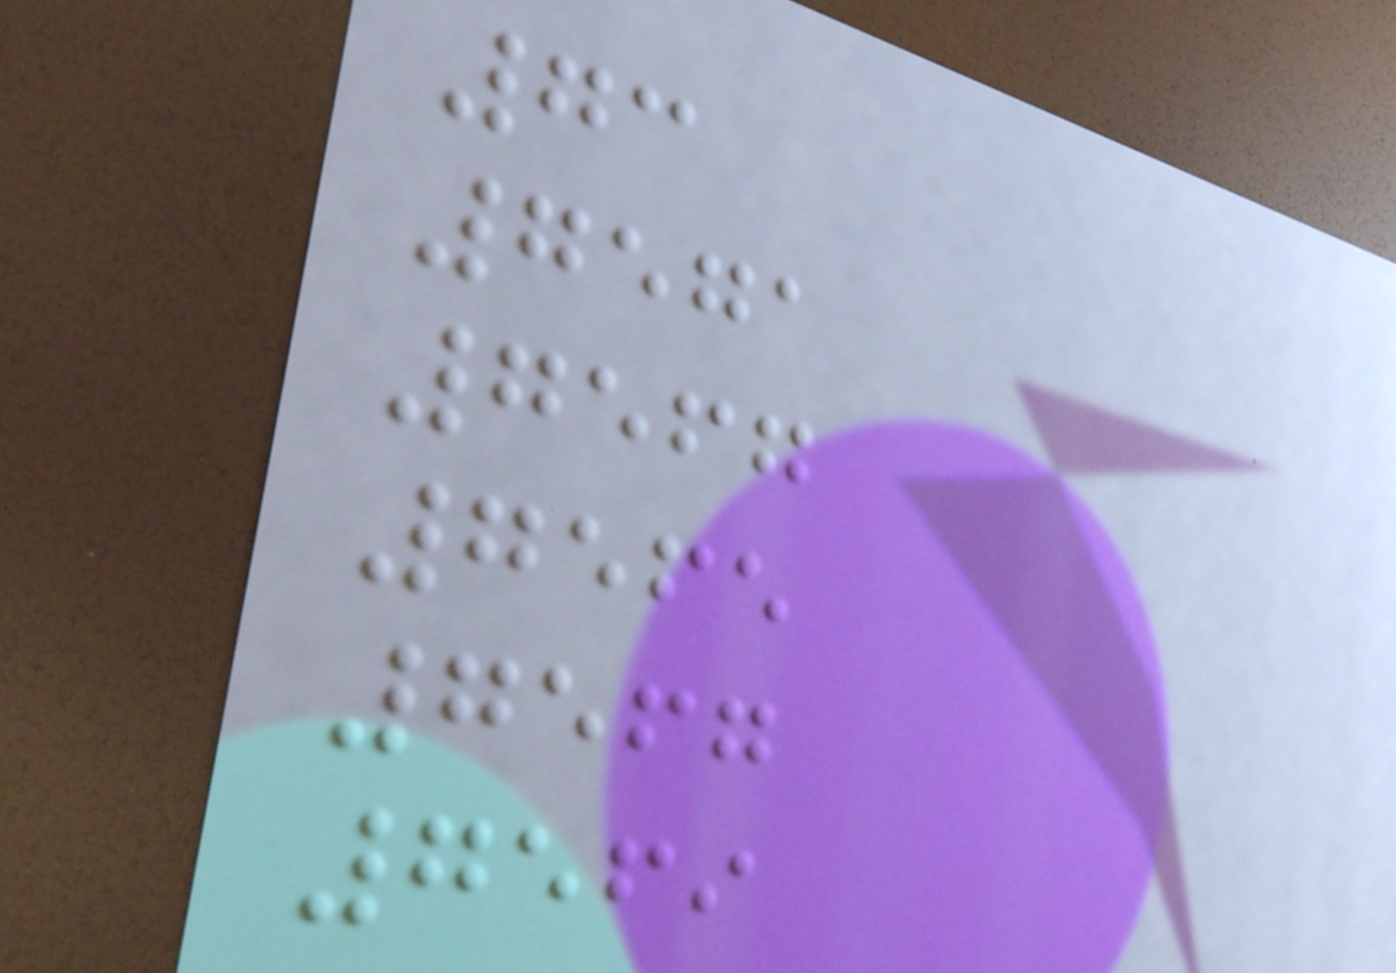73
7571
7567
7565
7567
7569
